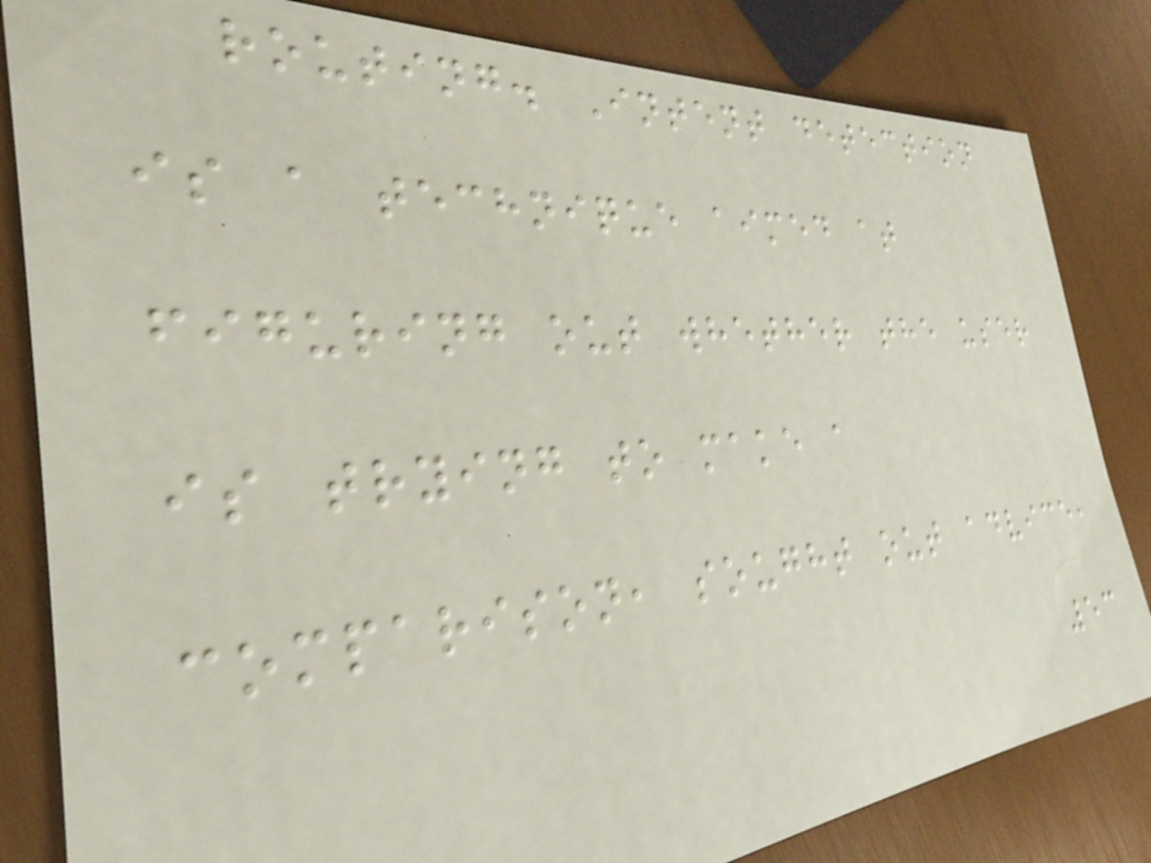routing. Intent detection
is a technique aimed at
figuring out whether the user
is trying to make a
comparison, sought out advice,
53
